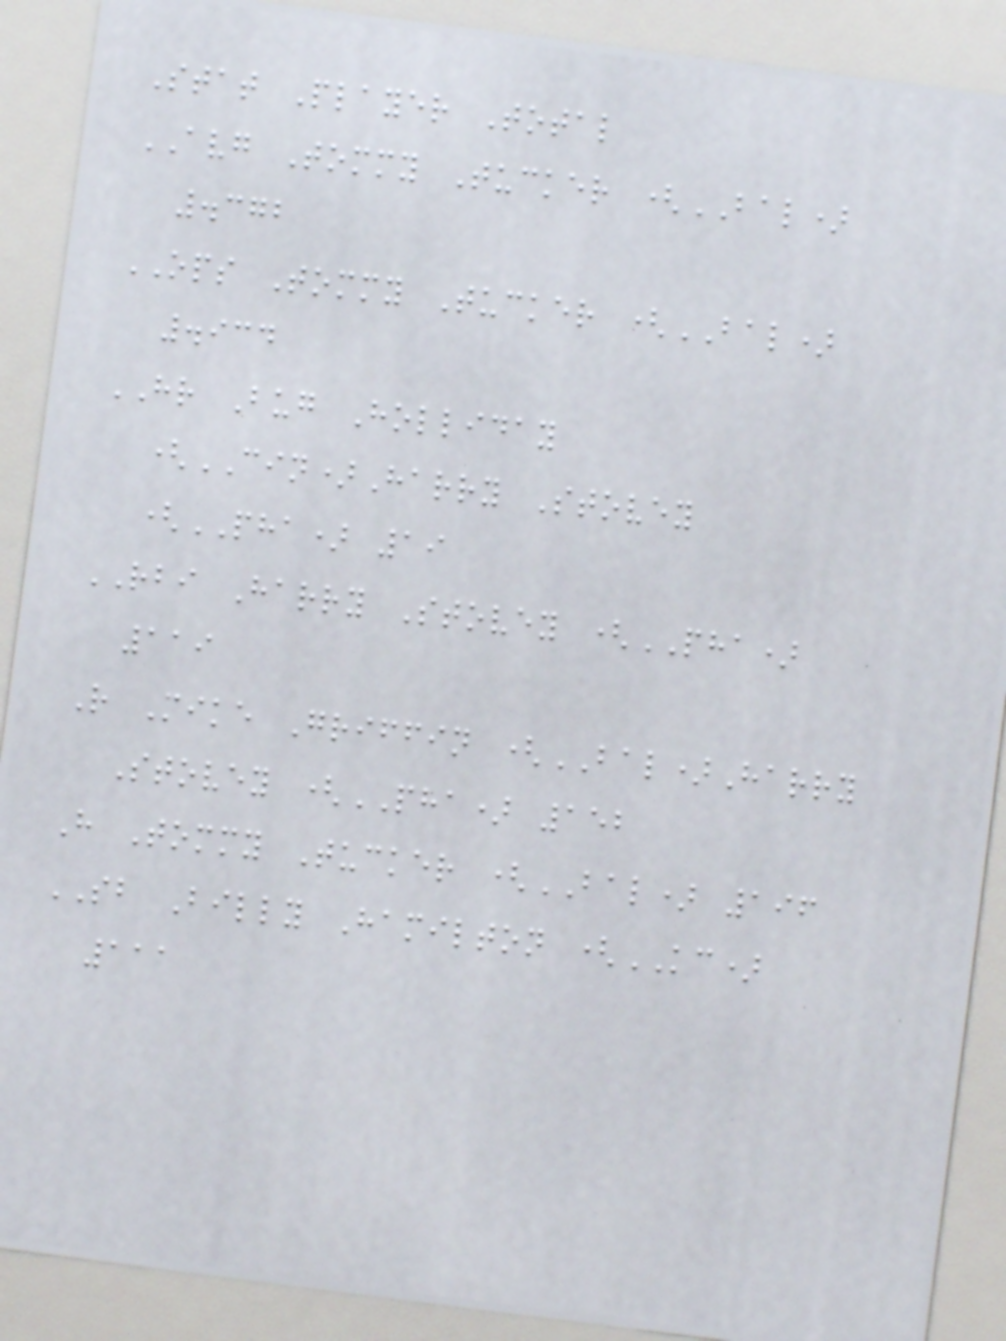Stat Player Total
AVG Tommy Tucker (BAL)
.372
OPS Tommy Tucker (BAL)
.934
HR Bug Holliday
(CIN)Harry Stovey
(PHA) 19
RBI Harry Stovey (PHA)
119
R Mike Griffin (BAL)Harry
Stovey (PHA) 152
H Tommy Tucker (BAL) 196
SB Billy Hamilton (KC)
111
